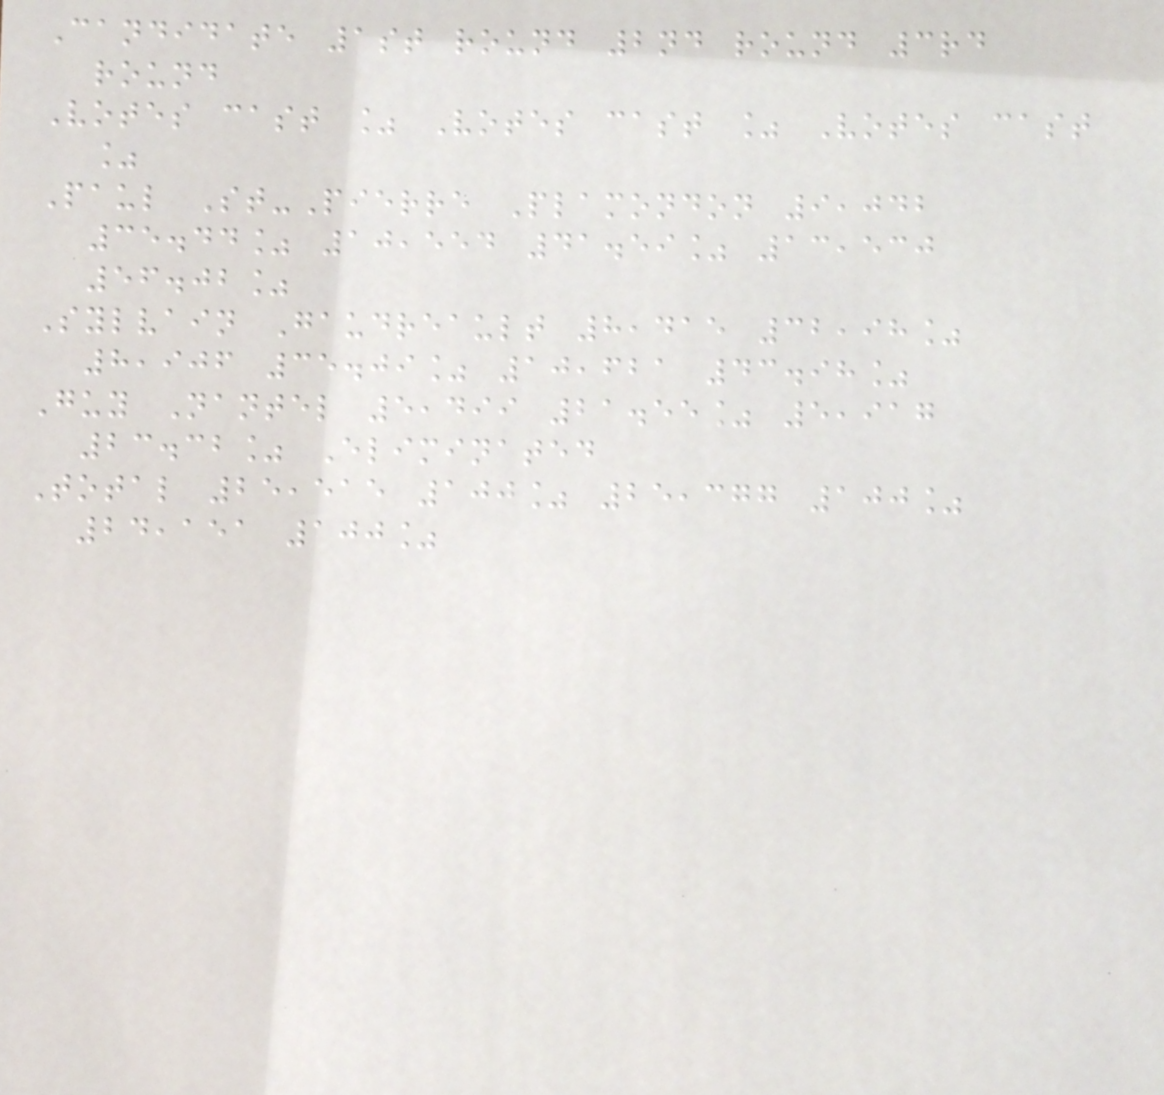Candidate 1st round 2nd round 3rd
round
Votes cast % Votes cast % Votes cast
%
Paul St-Pierre Plamondon 9,042
35.44% 10,554 41.59% 13,530
56.02%
Sylvain Gaudreault 8,415 32,98%
8,906 35.09% 10,621 43.98%
Guy Nantel 5,499 21.55% 5,917
23.32% Eliminated
Total 25,515 100% 25,377 100%
24,151 100%
